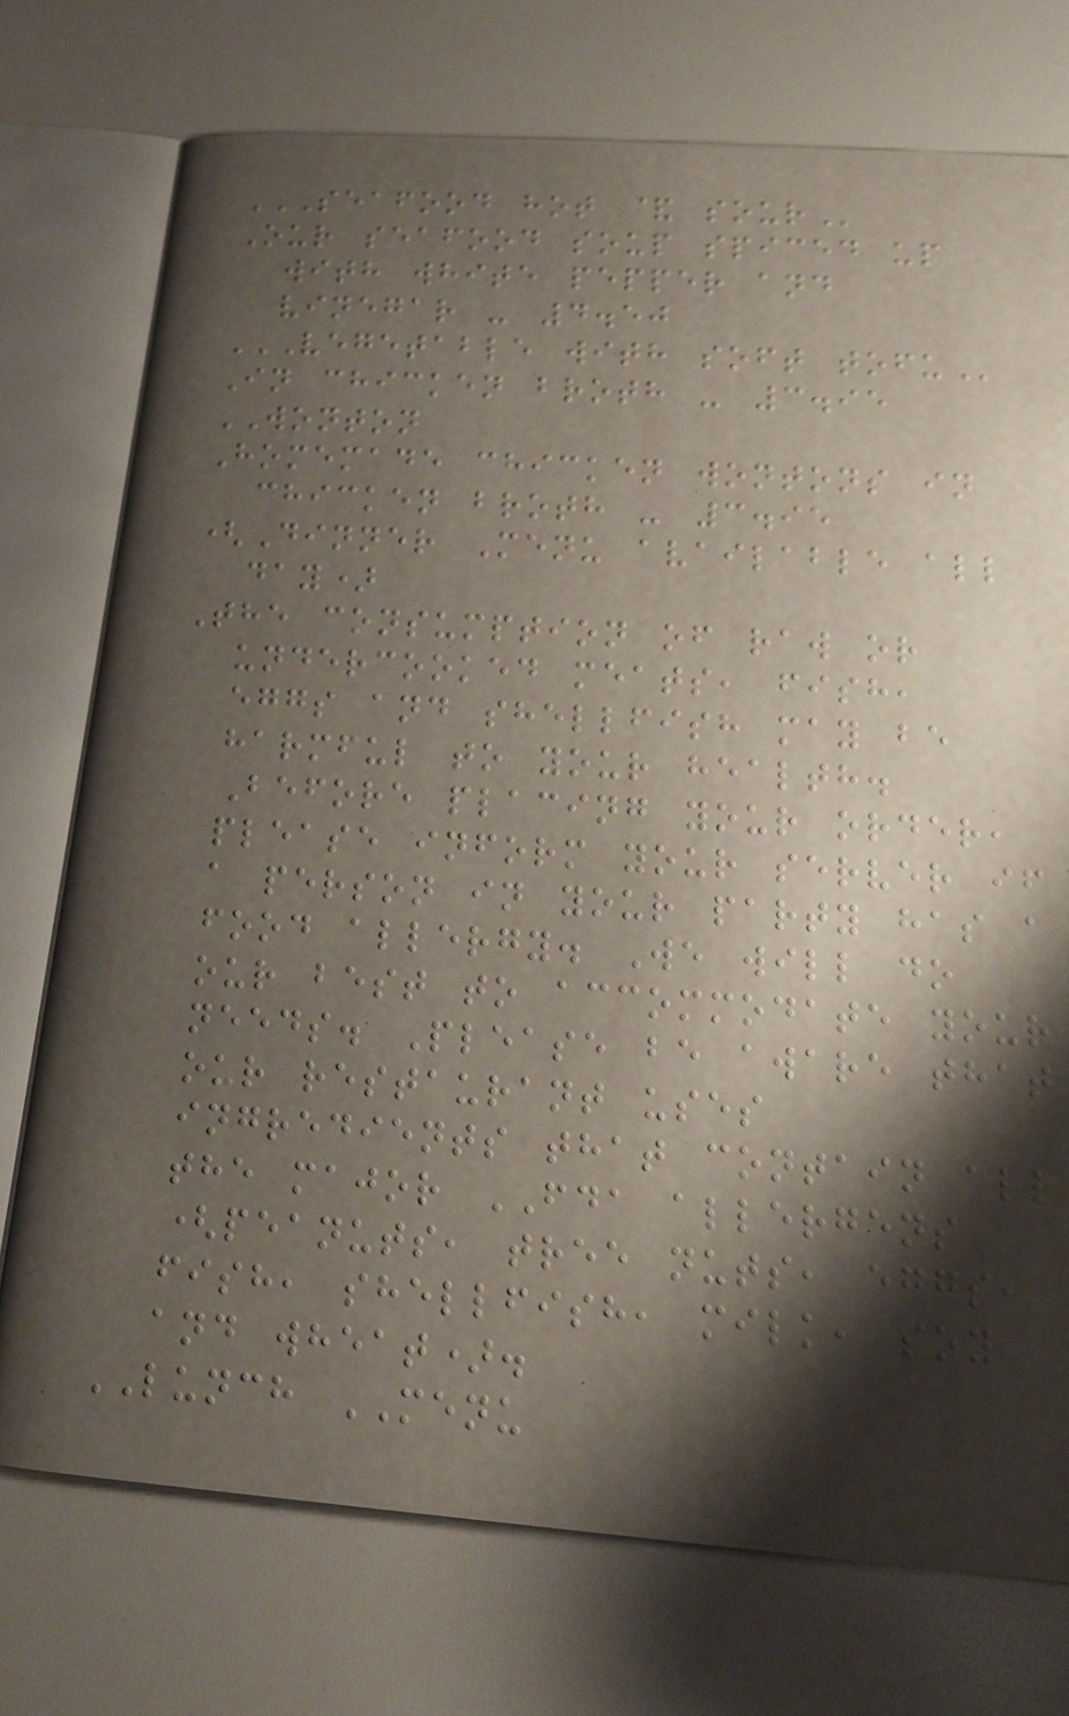SEAFOOD HOT & SOUR
Our seafood soup spiced up
with white pepper and
vinegar - 4.50
VEGETABLE WITH SOFT TOFU
In chicken broth - 3.95
WONTON
Homemade chicken wontons in
chicken broth - 3.95
(Dinner Menu available all
day)
The consumption of raw or
undercooked meats, fish,
eggs and shellfish may be
harmful to your health.
Before placing your order,
please inform your server if
a person in your party has a
food allergy. We will do
our best to accommodate your
needs. Please be aware that
our restaurant uses
ingredients that contain all
the major FDA allergens
(peanuts, tree nuts, eggs,
fish, shellfish, milk, soy
and wheat).
LUNCH MENU
